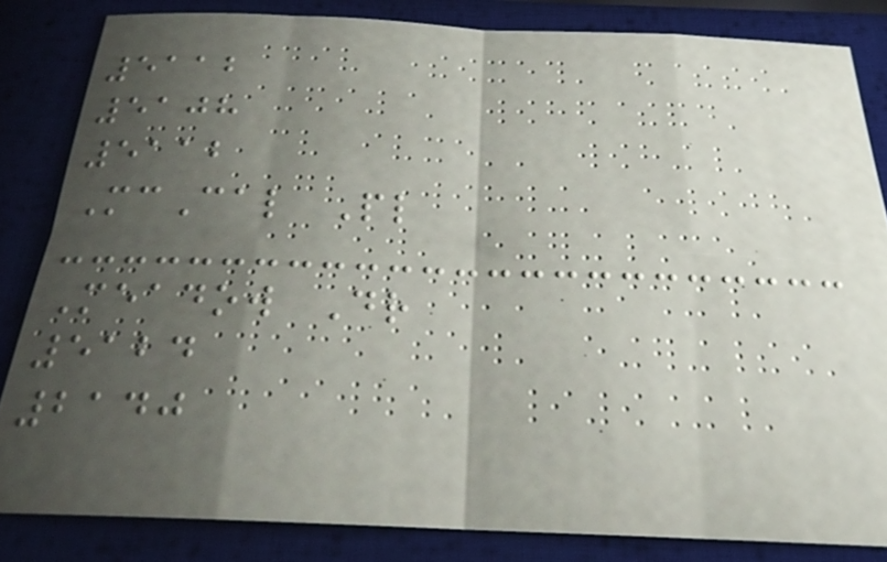5112
5108
5112
McCal Pl
Meadow Dr
5124
2140
